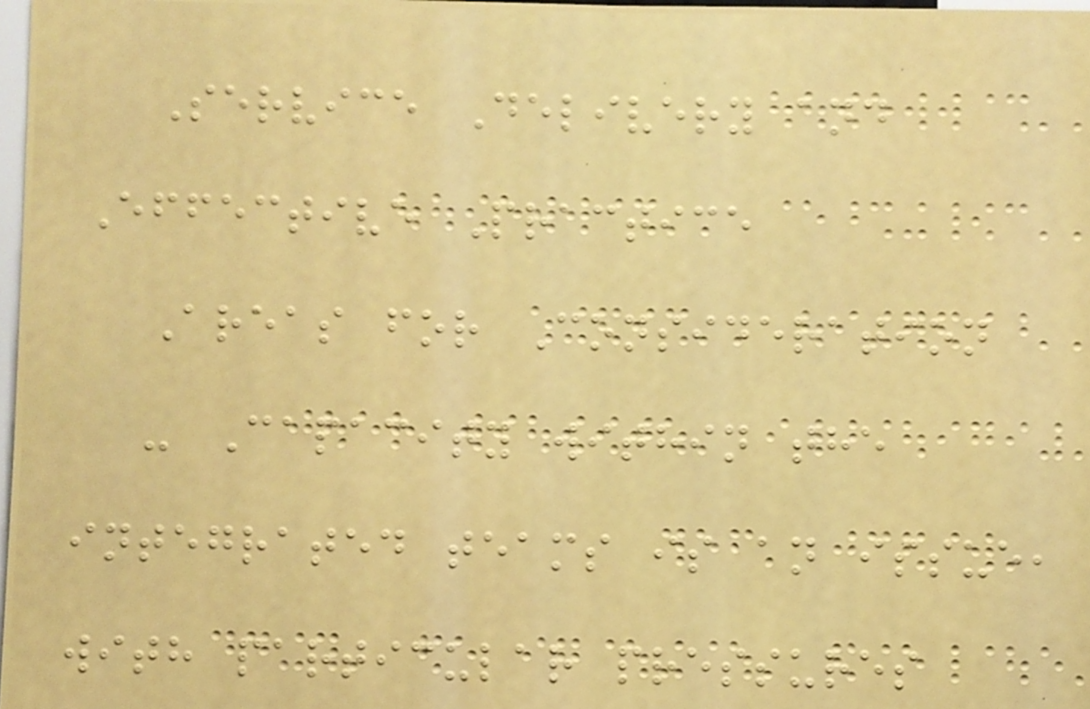Service Delivery and
Effective Practice
Areas for Consideration
- Capacity within the
integrated teams is an issue,
with particular pressures
